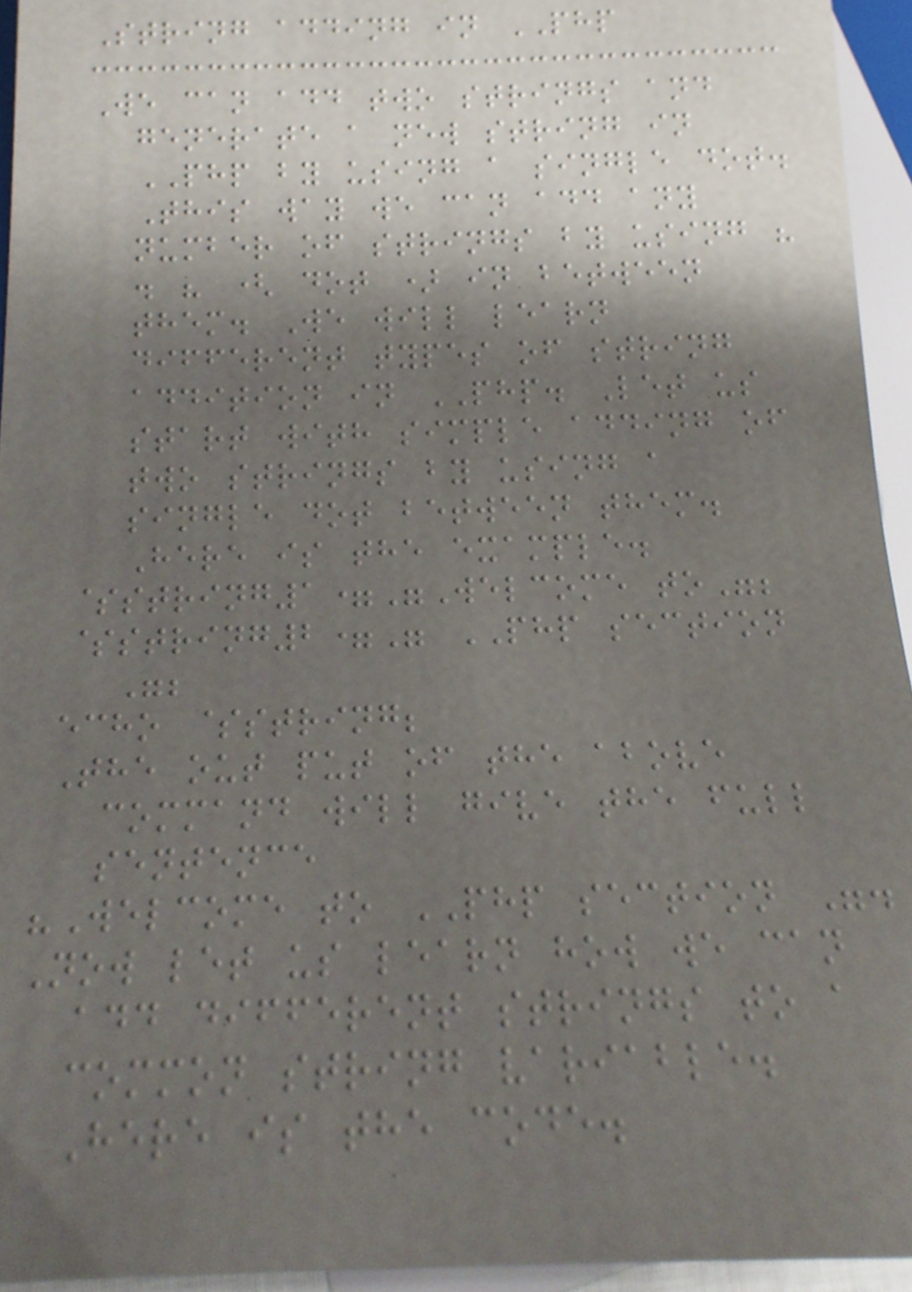String adding in PHP
We can add two strings and
generate a new string in
PHP by using a single dot.
This way we can add any
number of strings by using "
. " ( dot ) in between
them. We will learn
different types of string
addition in PHP. Let us
start with simple adding of
two strings by using a
single dot between them.
Here is the example.
$string1="Welcome to";
$string2=" PHP section
";
echo $string;
The out put of the above
command will give the full
sentence
"Welcome to PHP section ".
Now let us learn how we can
add different strings to a
common string variable.
Here is the code.
